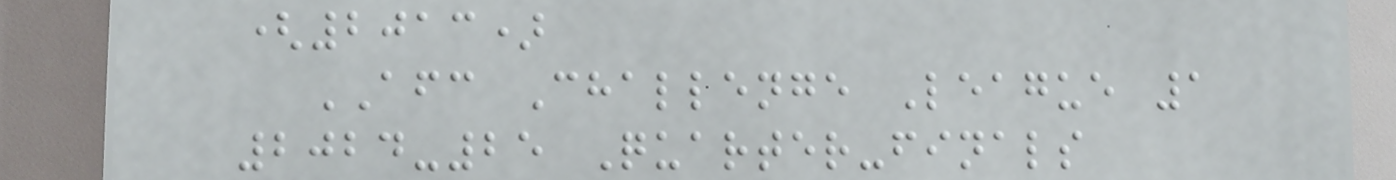(2013)
AFC Challenge League 1
2024-25 Quarter-finals
